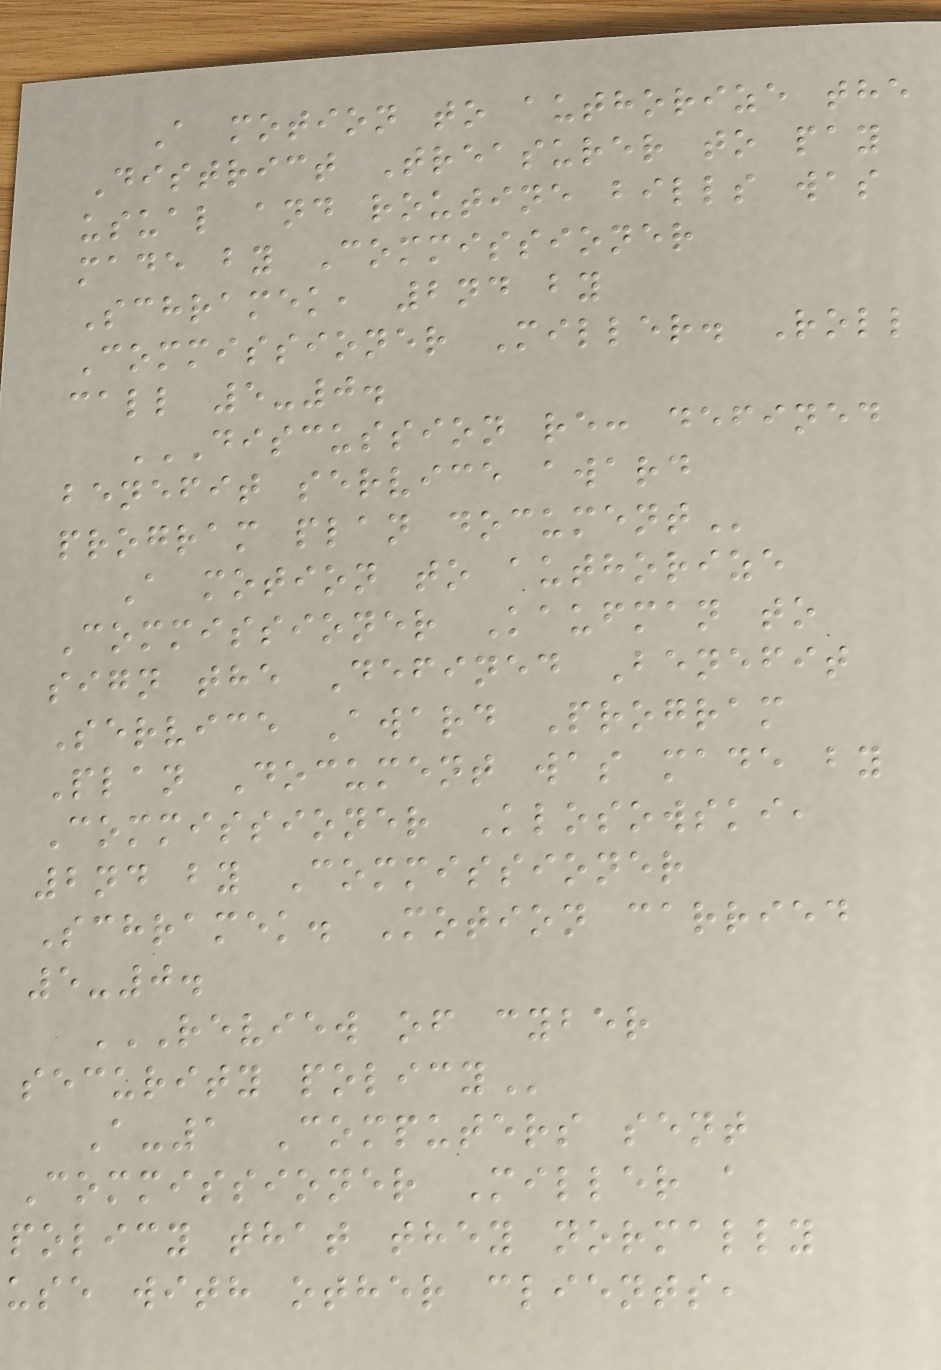A motion to authorize the
District Treasurer to pay
usual and routine bills was
made by Commissioner
Schramek, 2nd by
Commissioner Miller. Roll
call 5-0.
DISCUSSION RE: DEFINED
BENEFIT SERVICE AWARD
PROGRAM PLAN DOCUMENT
A motion to authorize
Commissioner Kaufman to
sign the Defined Benefit
Service Award Program
Plan Document was made by
Commissioner Klosowski,
2nd by Commissioner
Schramek. Motion carried
5-0.
REVIEW OF CYBER
SECURITY POLICY
A-1 Computers sent
Commissioner Miller a
policy that they normally
use with other clients,
